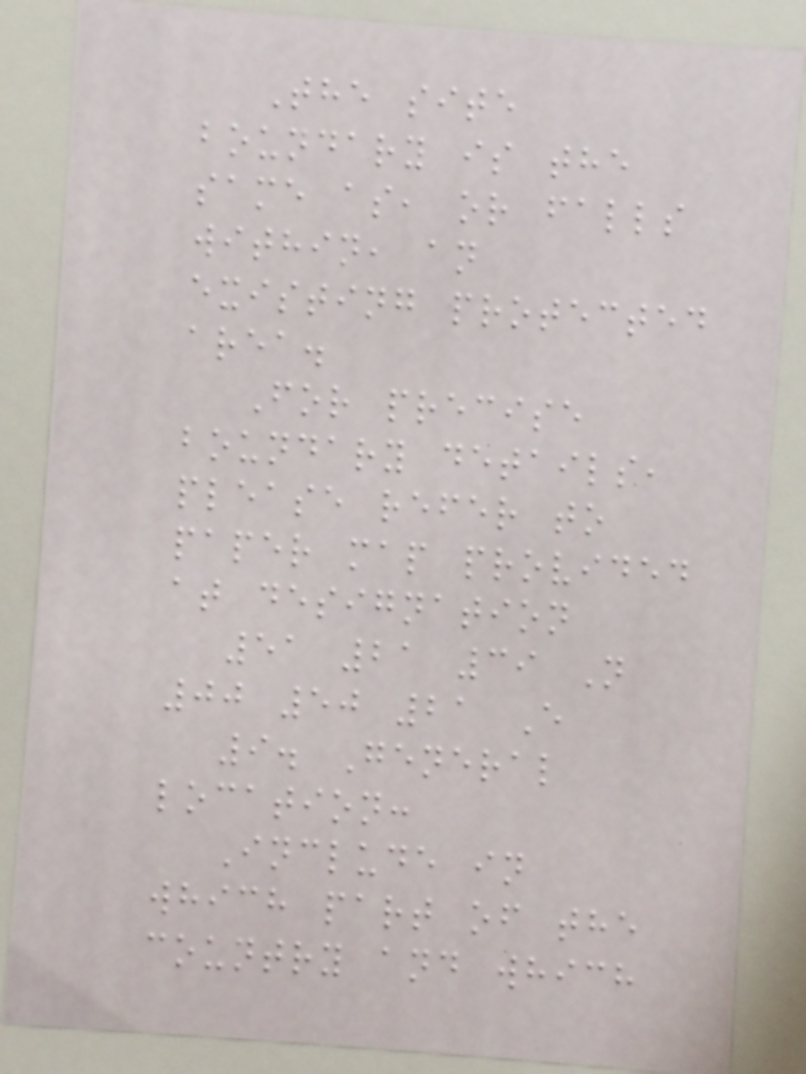The site
boundary is the
same as, or falls
within, an
existing protected
area.
For precise
boundary details,
please refer to
paper map provided
at designation
51 21 39 N
00 50 21 E
9. General
location:
Include in
which part of the
country and which
